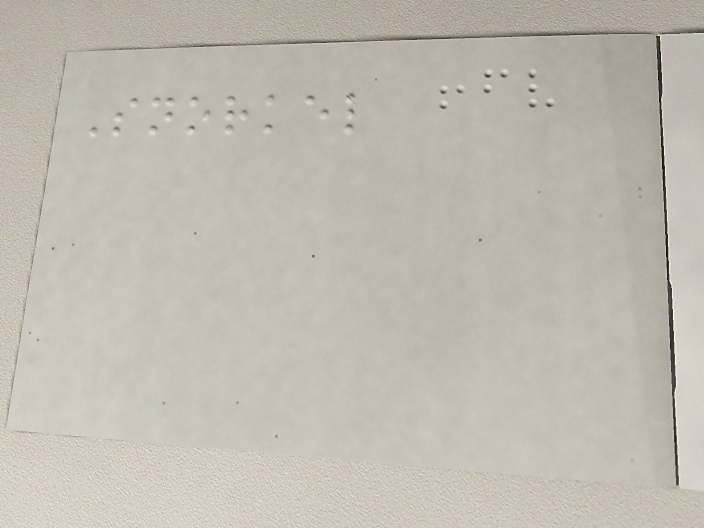Snorkel
